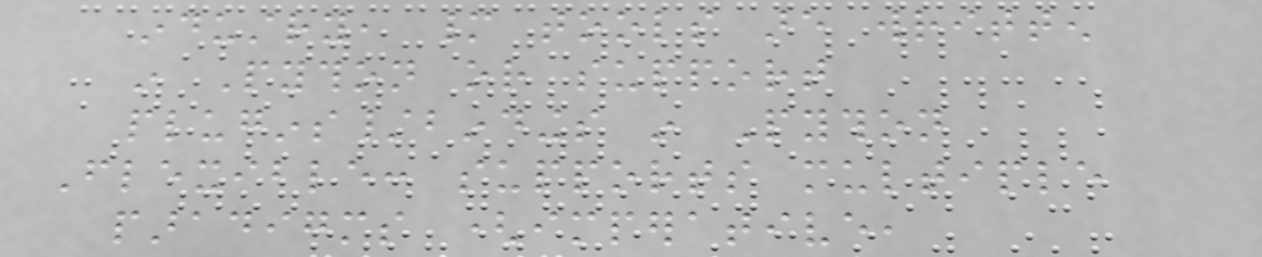industry, many tools are written
in Python or support
plugins/bindings in Python
Flexible: supports multiple
paradigms (imperative,
